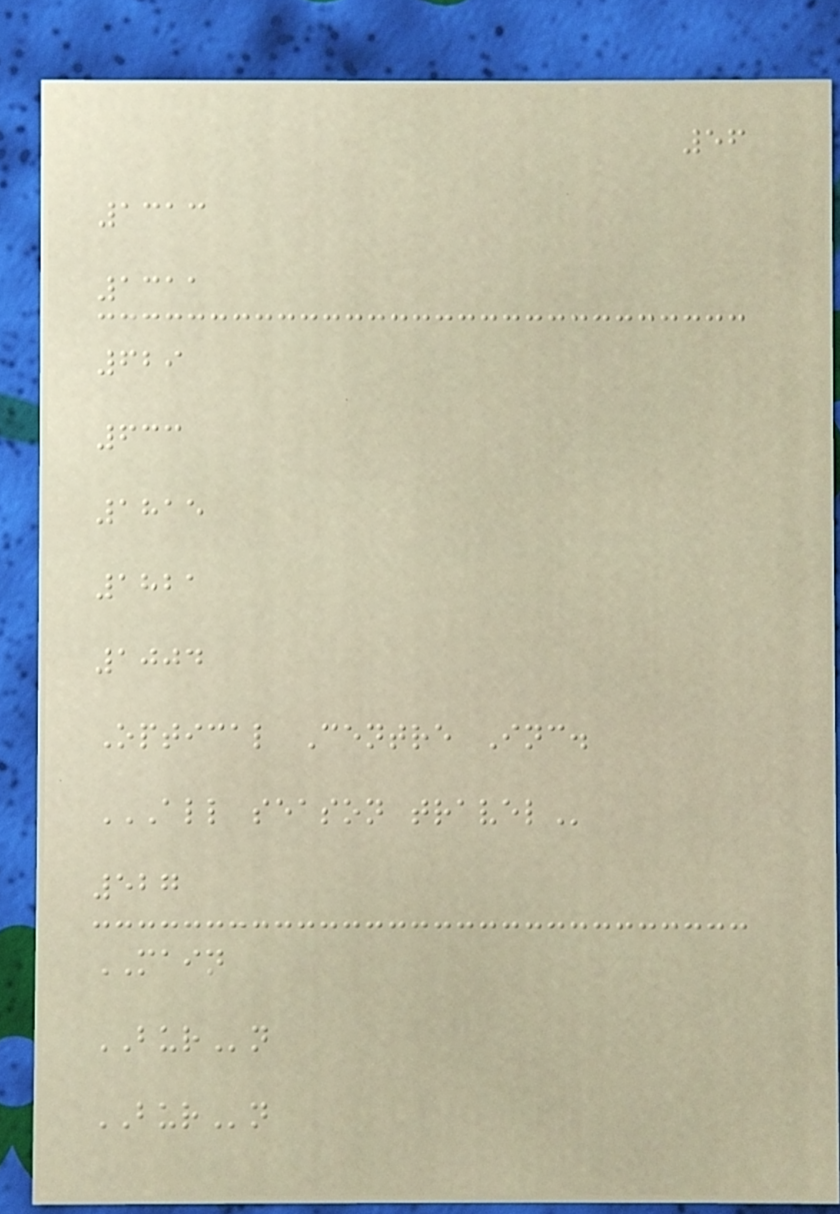56
1313
1311
629
633
1815
1821
1004
Optical Centre Inc.
ALL SEASON TRAVEL
527
MAIN
BURn
BURn
